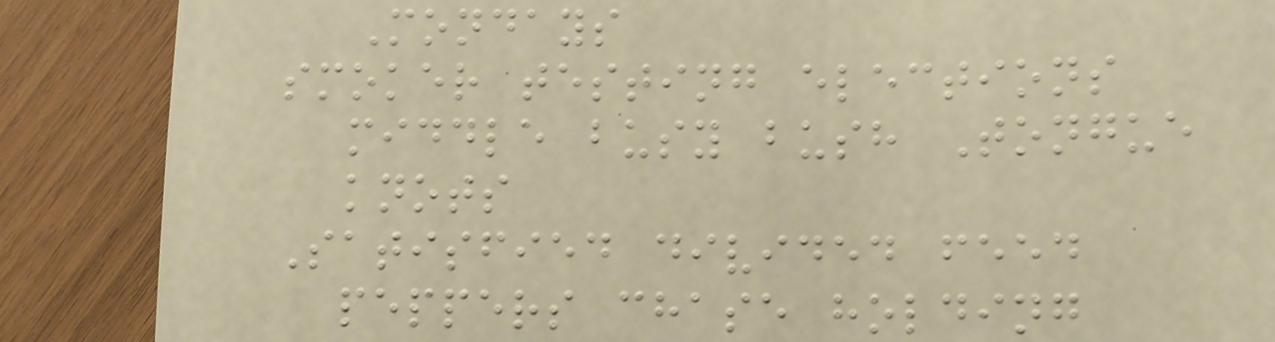Mondays
smoker testing elections
middle busy bush Tongue
knots
Satisfied divided feed
peppers chase holding
